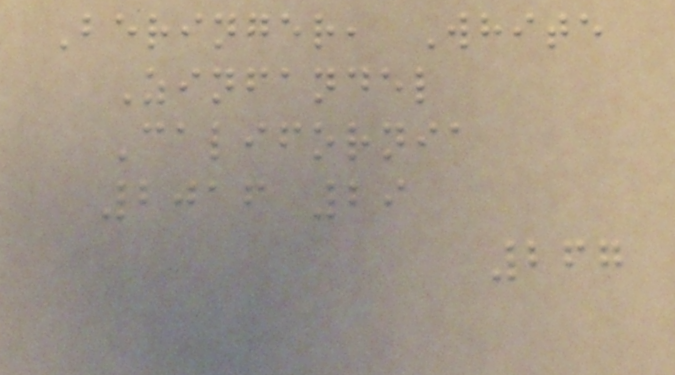Beringer, White
Zinfandel
California
2016 29
267
